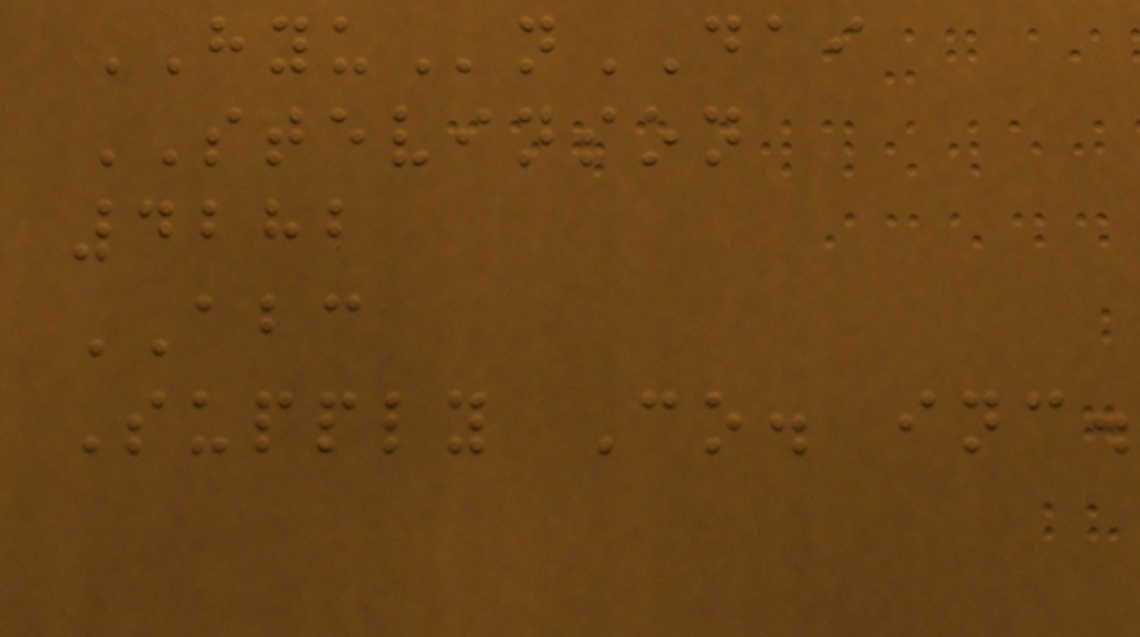HYUnDAI
STEVINSON
4282
ABC
Supply Co. inc.
